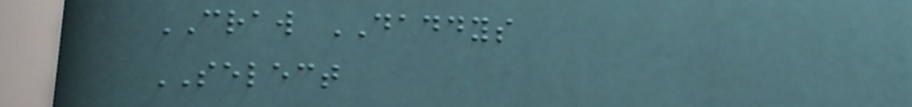CRAW DADDYS
SELECT
